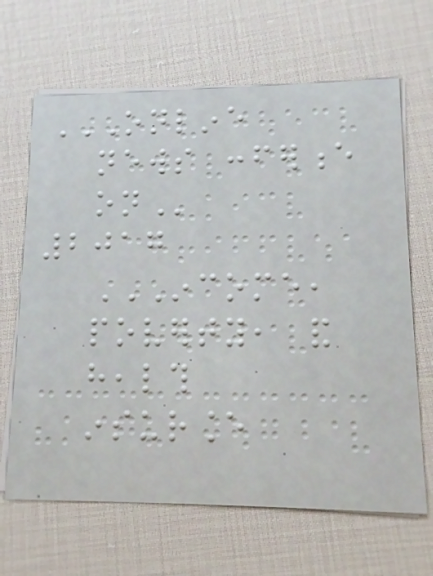ONLINE
NEWS CONFERENCE
ON
2017
INCOME,
POVERTY, AND
HEALTH
INSURANCE
